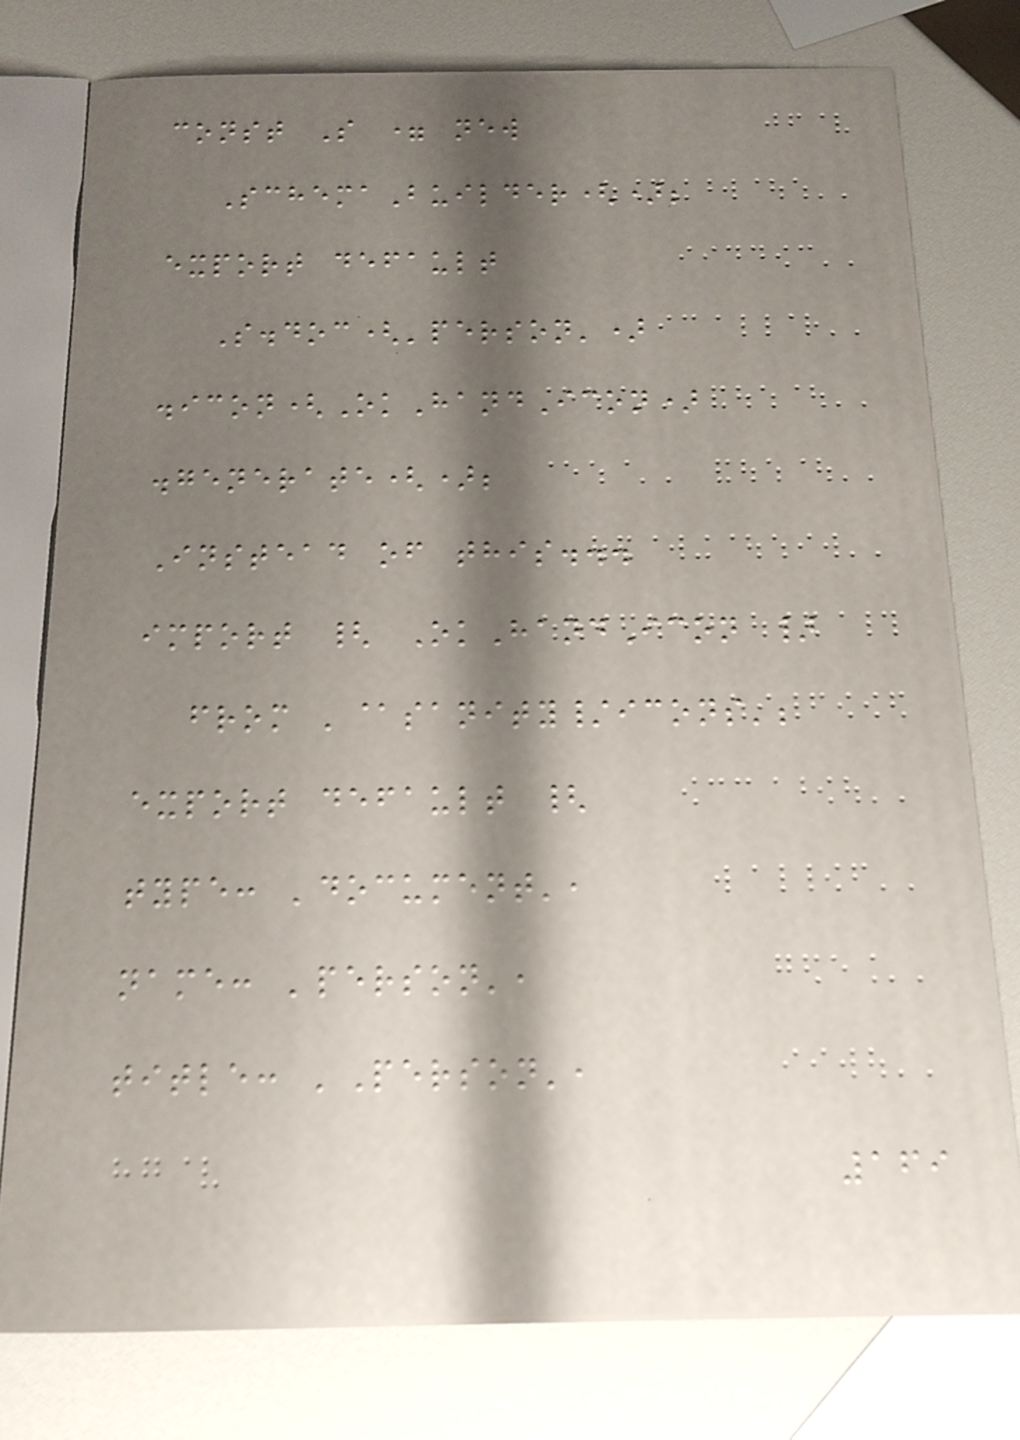const S = new
SchemaBuilder();
export default
S.doc('person')
.icon(OkHandIcon)
.generate();
Instead of this...
import { OkHandIcon }
from '@sanity/icons';
export default {
type: 'document',
name: 'person',
title: 'Person',
169
